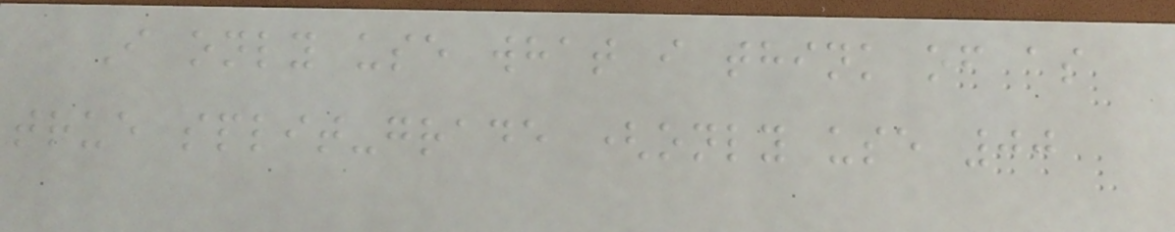I only use what i think of as
true split-grade (only use 00
